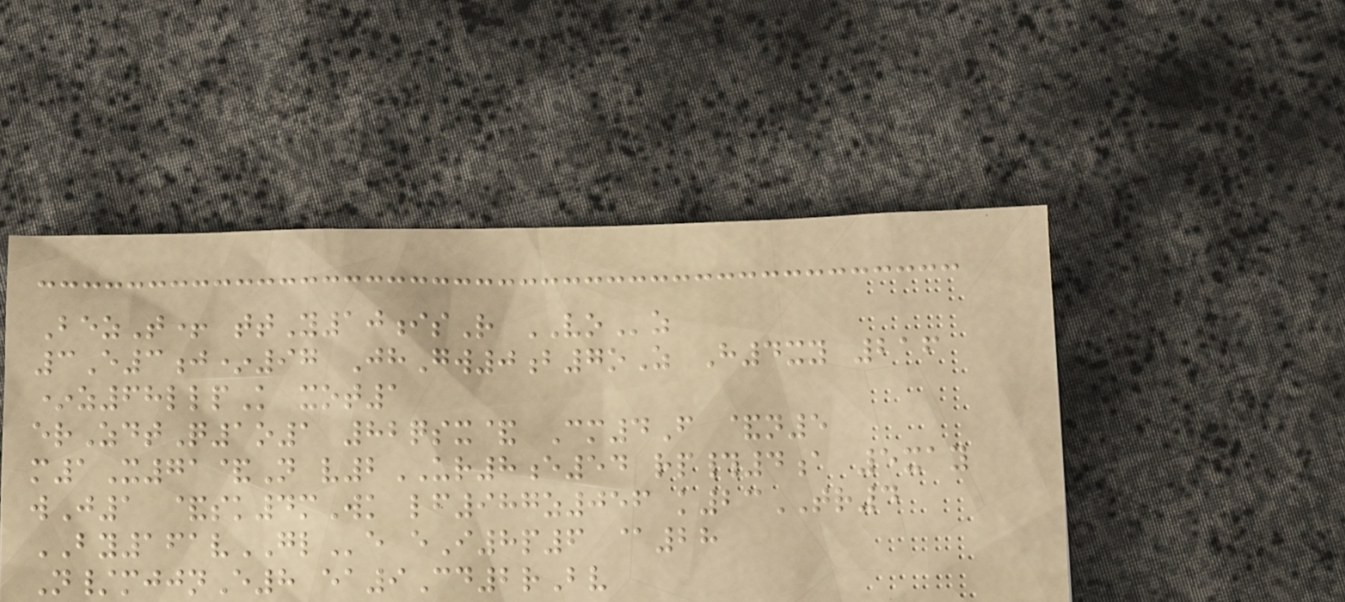BezT+ ttY10isR VOz
3E3j*97 JhGw0b7oZ H4xy 216
*z68llpK xot1
erZdtQ1o1 82qsx& Cm4F &n5
m1X71&N v2UR8e54 rp#4a 5xay
wJ1 &sk4mWk lf987z056 k23TR4
BY161vGLe eI8p6 @28
N/mjjnE8 ea9Cd2rBv
